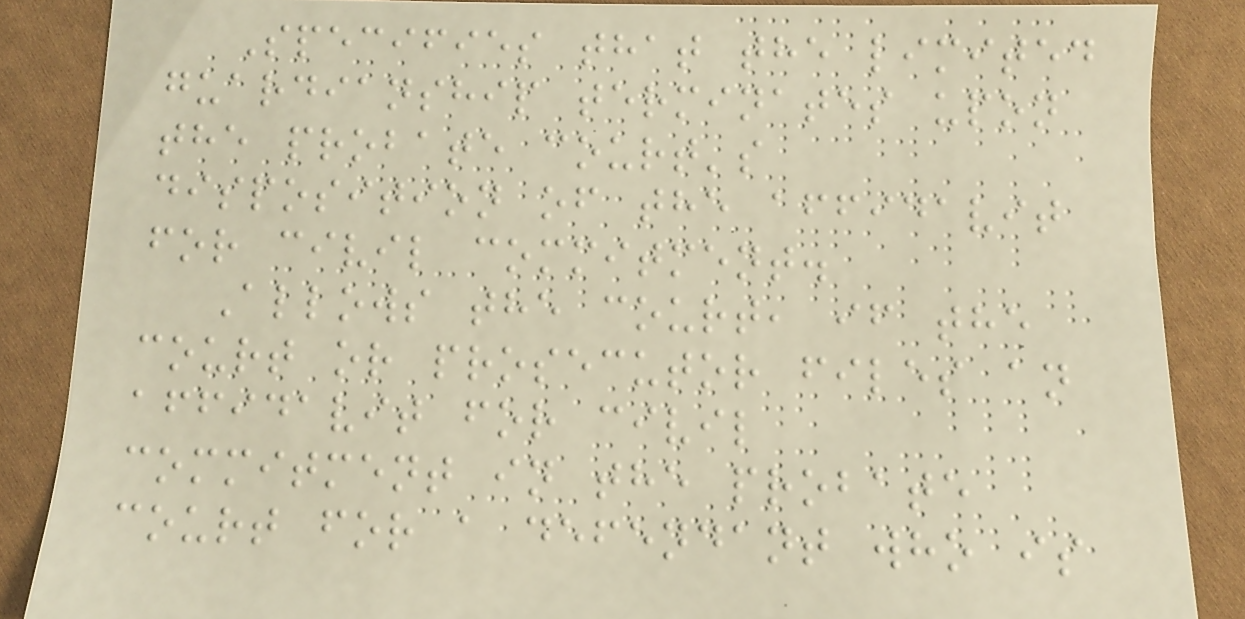Specifies that the limited
guardianship terminates upon
the probate court's
disposition of the affidavit
for civil commitment.
Allows the court, if the
court or prosecutor files an
affidavit for civil
commitment in the probate
court for a defendant who is
